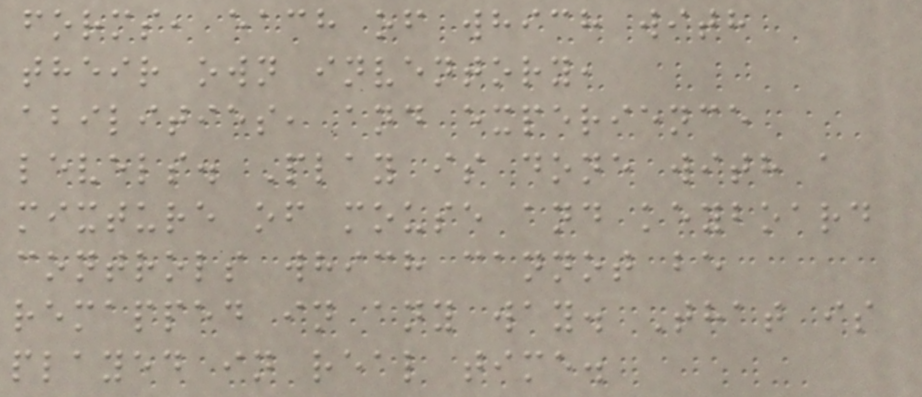forms, each of which with
their own inventory,
abilities, and experience
levels. Play is done with a
mixture of mouse and keyboard
controls which cannot be
remapped in any way. That is
played in real time.
